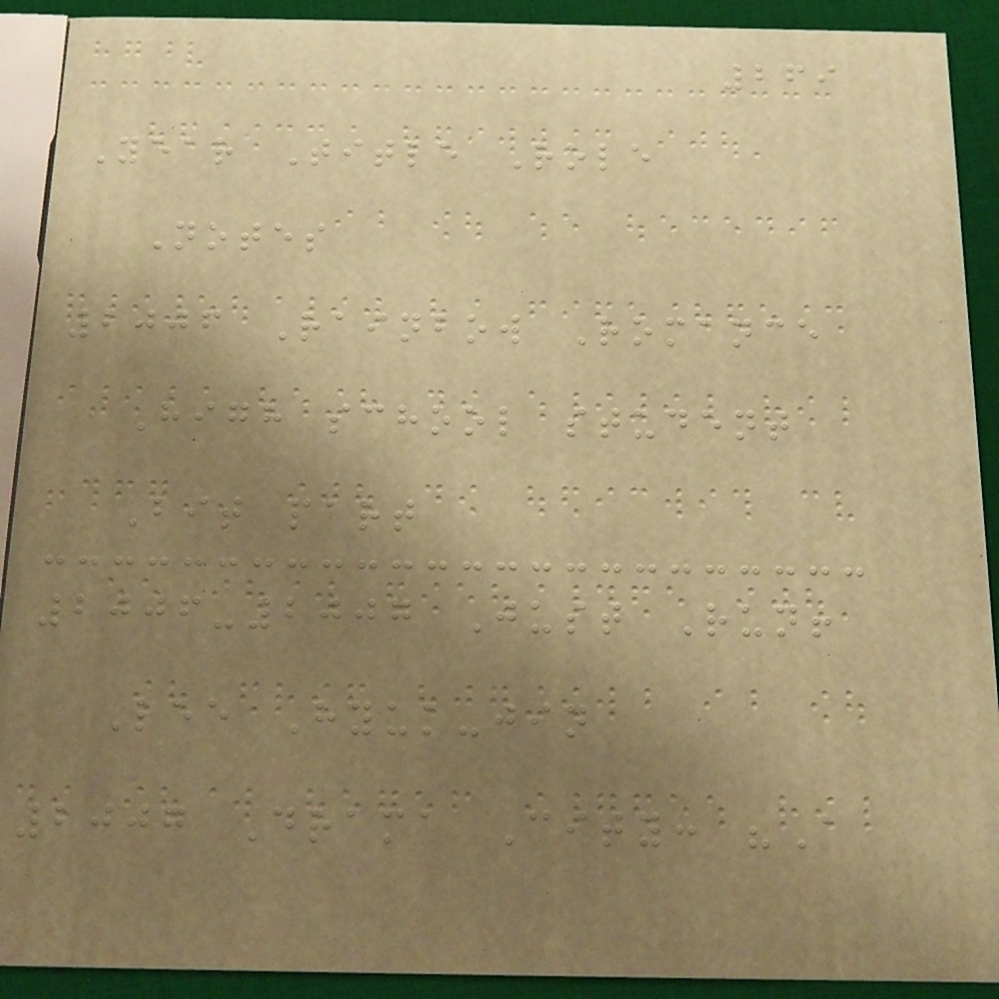269
Year Title Role
Notes
2006 Rainbow Romance
High school student
Bit part
2006-2007 Just Run!
Lee Hyuk-jin
2007 Drama City: "A
